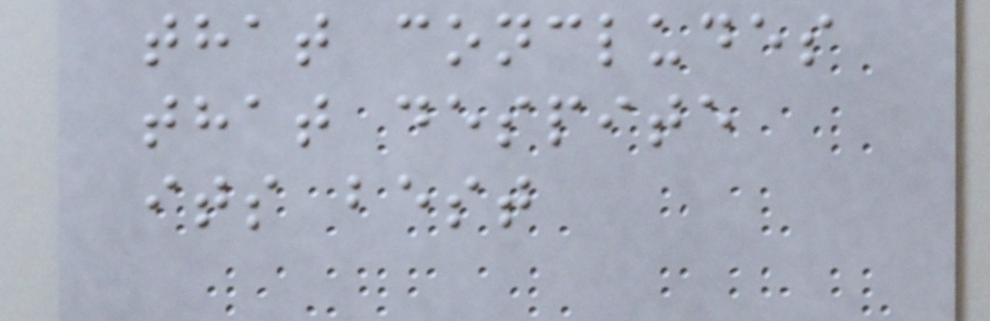that concludes
that despite
its best
